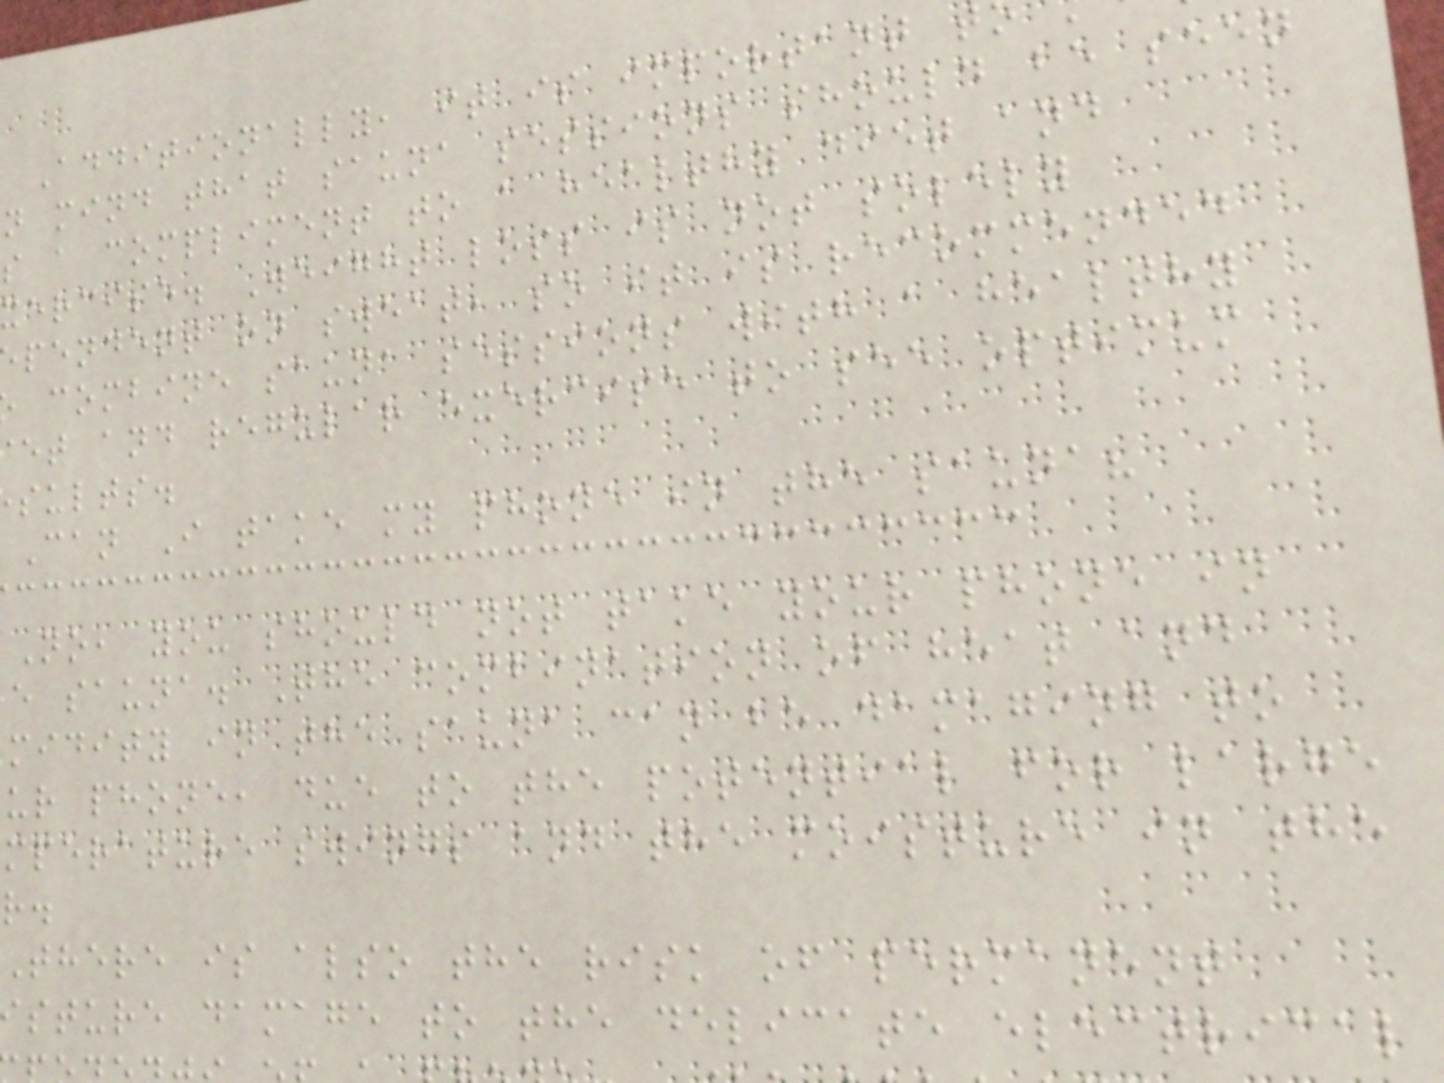Additionally, it is important t
n mind that sauna sessions should be seen
s a compliment to a healthy diet and
xercise. Weight loss is not solely
pendent on sweat, so it is recommended
combine sauna sessions with a healthy
et and regular exercise to see optimum
sults.
Can I take my phone in the sauna?
No, you should not take your phone in
e sauna. The combination of heat and
midity in the sauna can be damaging to
ur phone, due to the potential for large
mperature swings and the moisture in the
There is also the risk of permanent
sture damage to the delicate electrical
